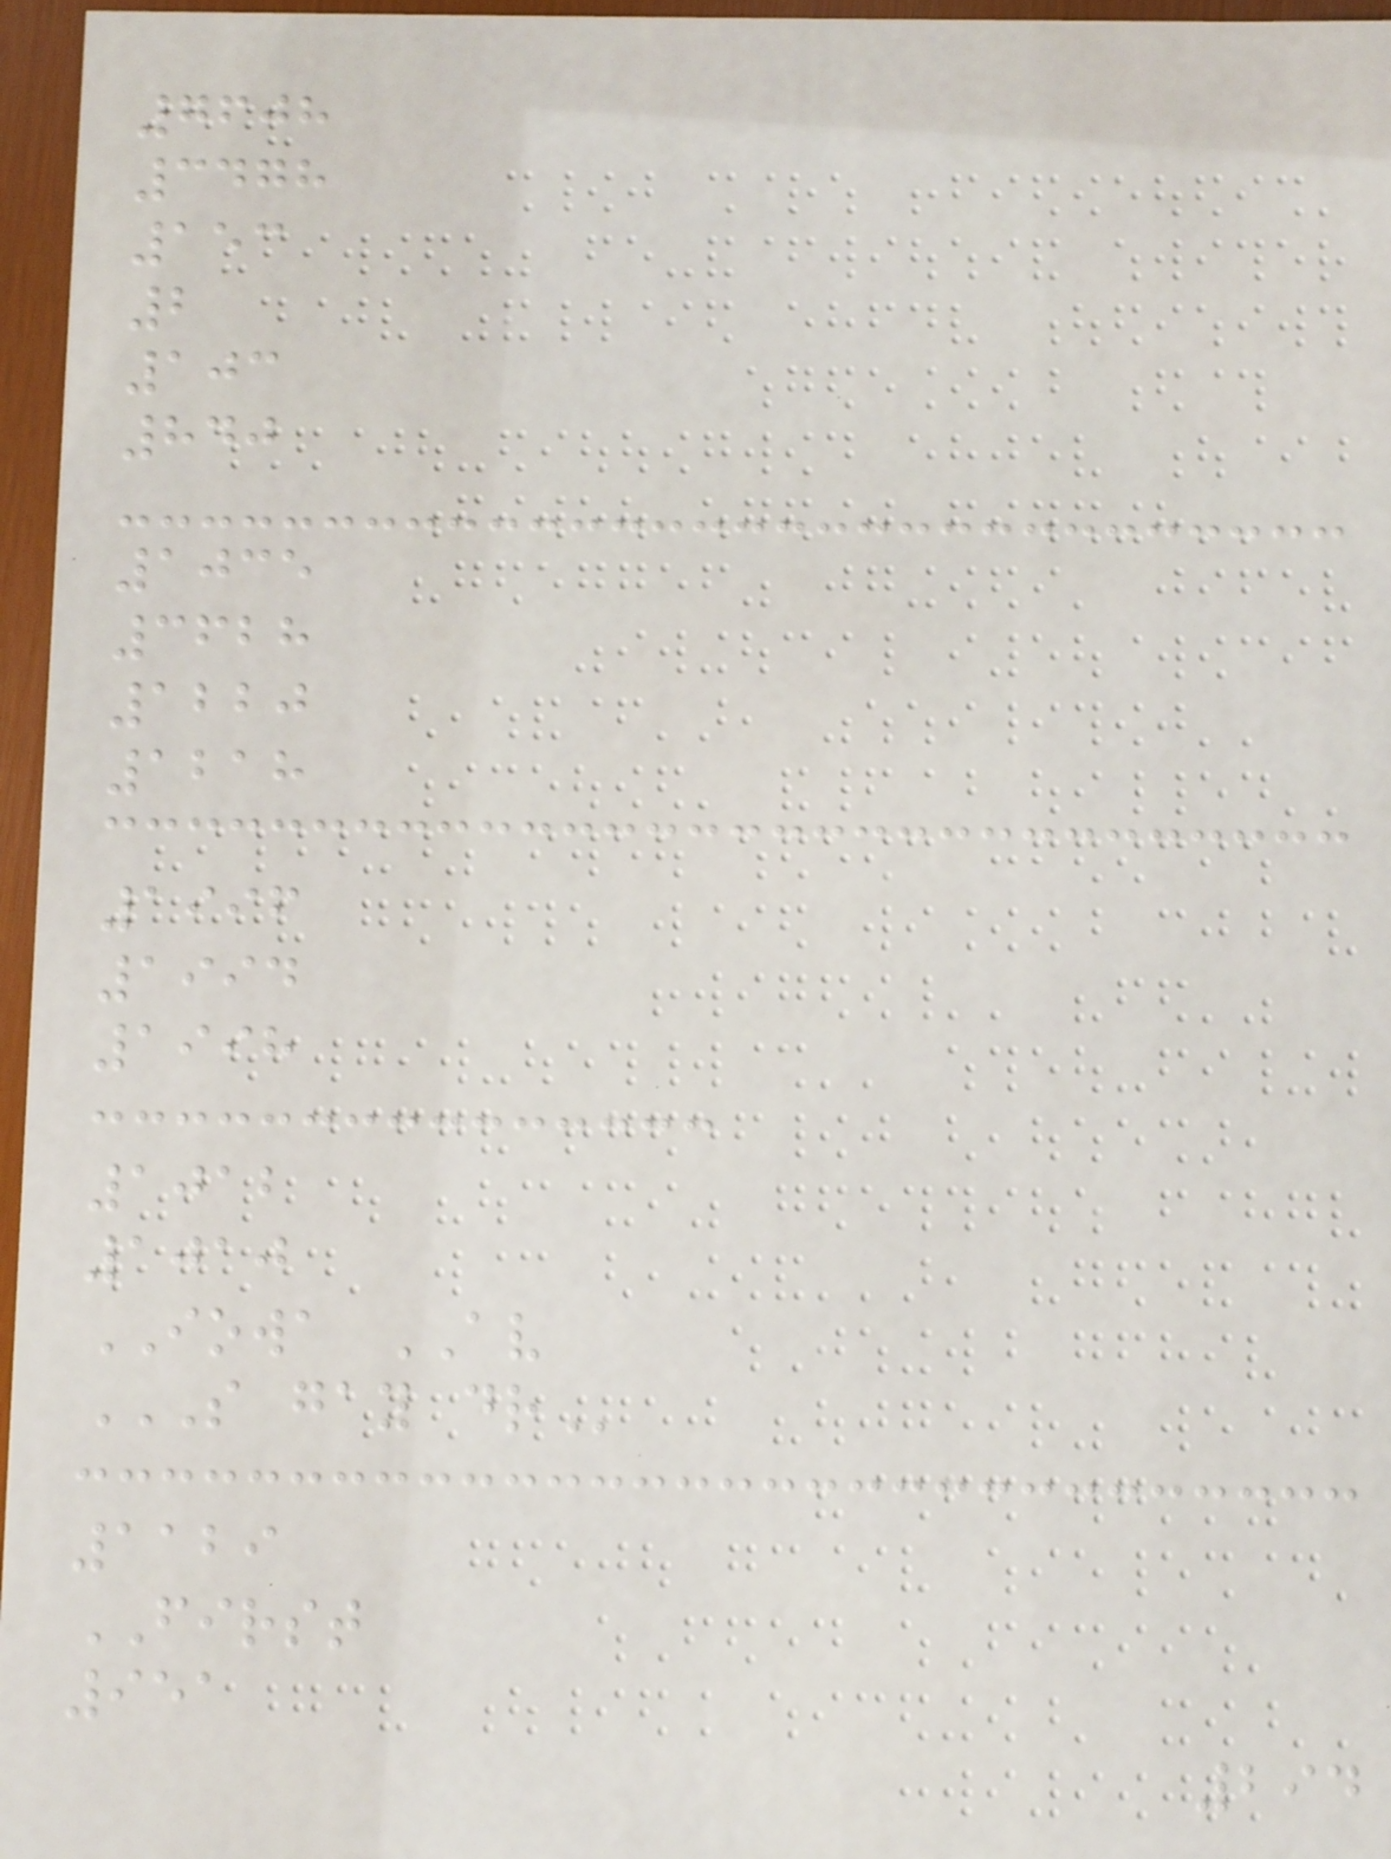7608
3478
153
2
103
840
1035
3628
1220
1218
1996
1994
1998
1012
1010
IOWA AV
S GAY DR
1129
FIRST
951
294
